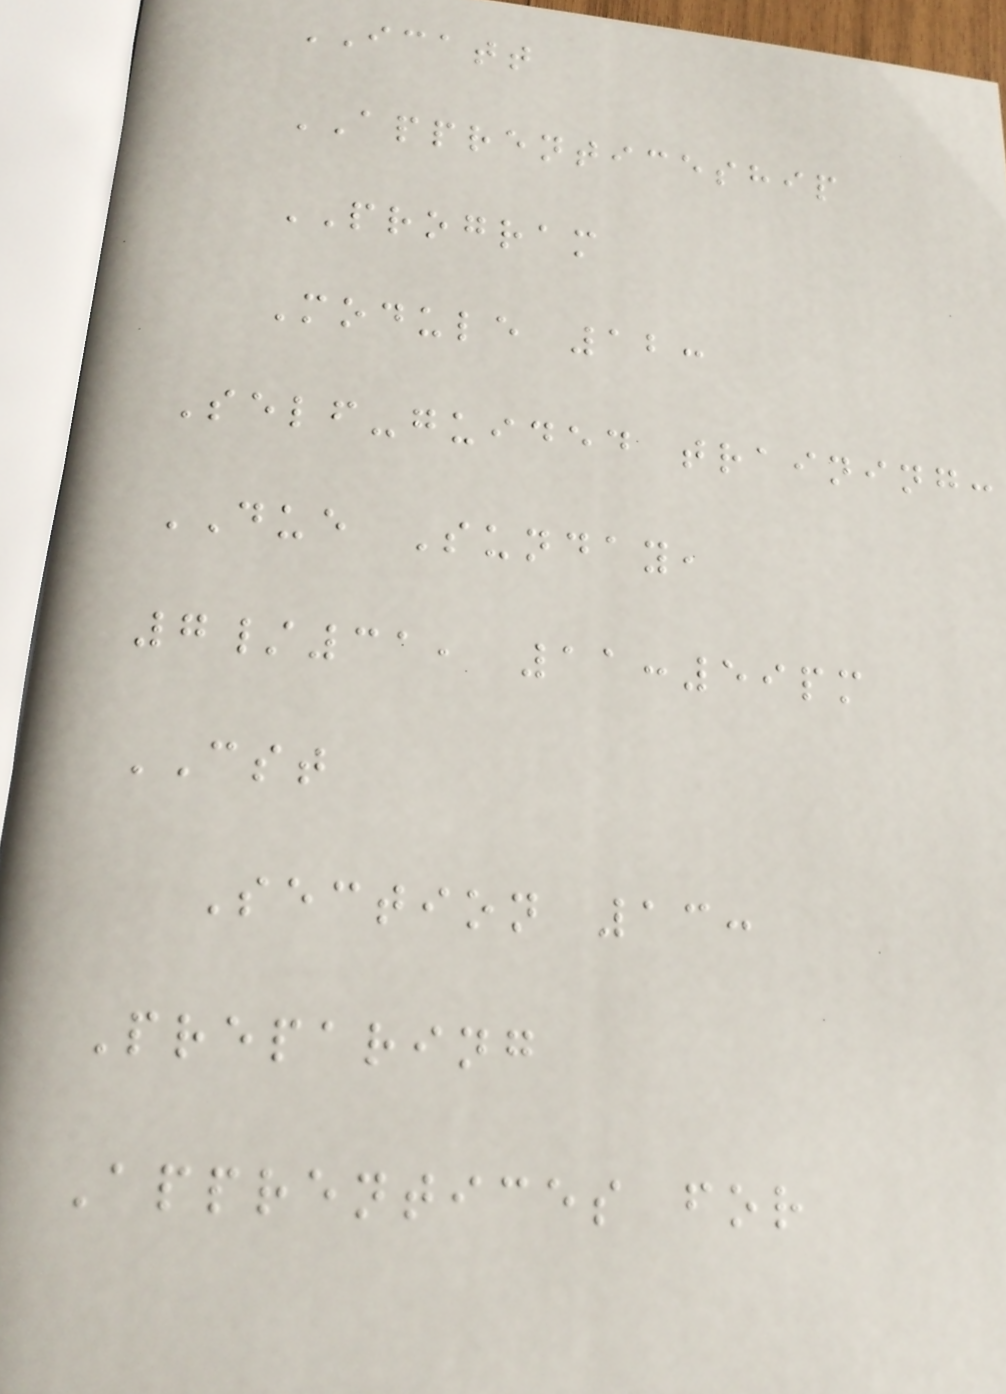ICATT
APPRENTICESHIP
PROGRAM
Module 12:
Self-guided training:
DUE Sunday,
7/31, 11:59pm
CST
Section 13:
Preparing
Apprentices for
